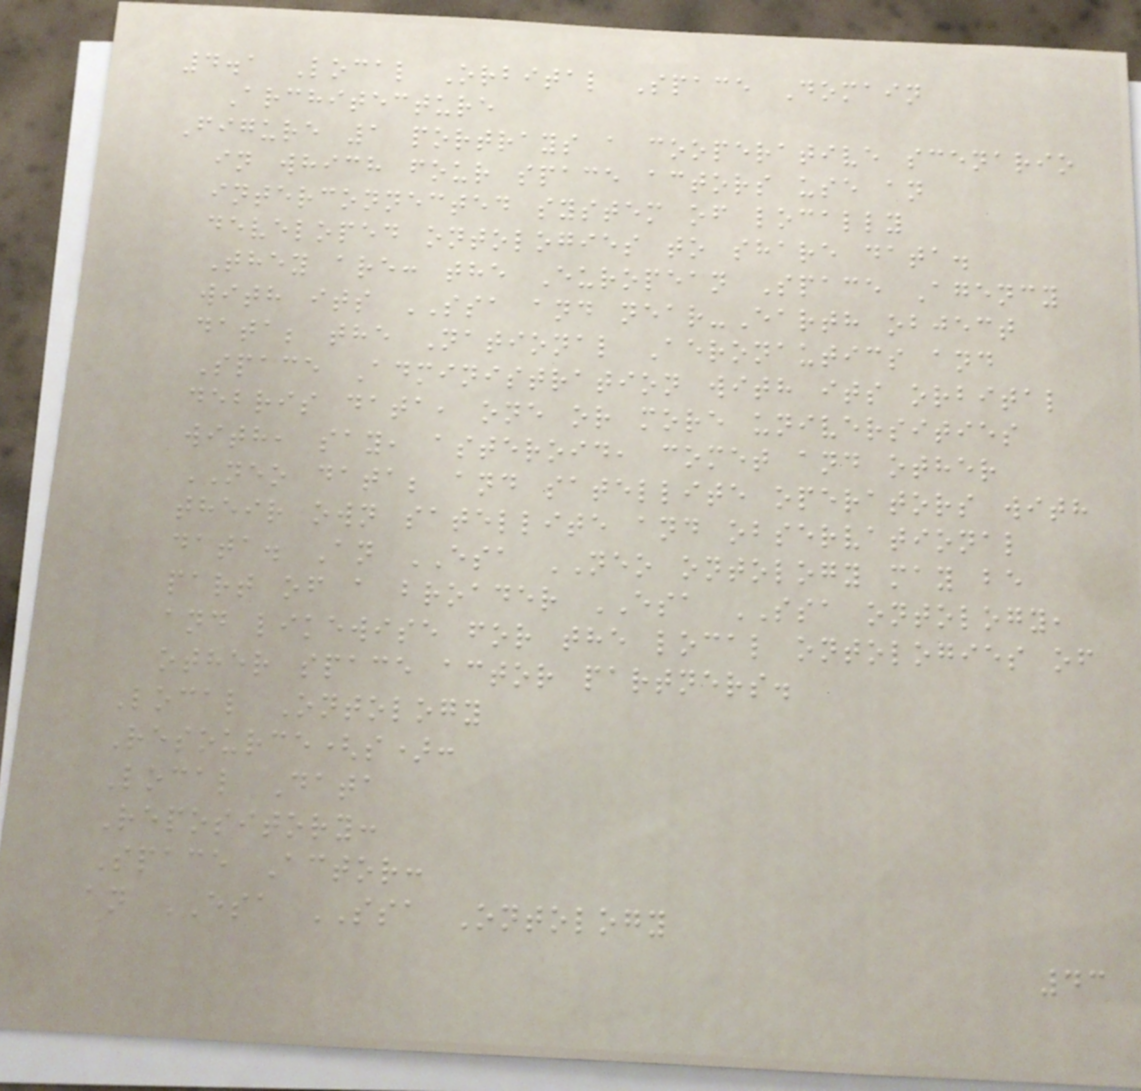4.1 Local Orbital Space Domain
Architecture
Figure 1 portrays a cooperative scenario
in which four space actors use an
interconnected system of locally
developed ontologies to share data.
They are: the European Space Agency
with its SSA and near-Earth object
data; the National Aeronautics and
Space Administration with its orbital
debris data, one or more universities
with, say, asteroid, comet and other
NEO data; and satellite operators with
their own satellite and observational
data. An ESA NEO ontology may be
part of a broader ESA SSA ontology,
and likewise for the local ontologies of
other space actor partners.
Local Ontology
Resource(s):
Local Data
Repository:
Space Actor:
an ESA SSA Ontology
43
